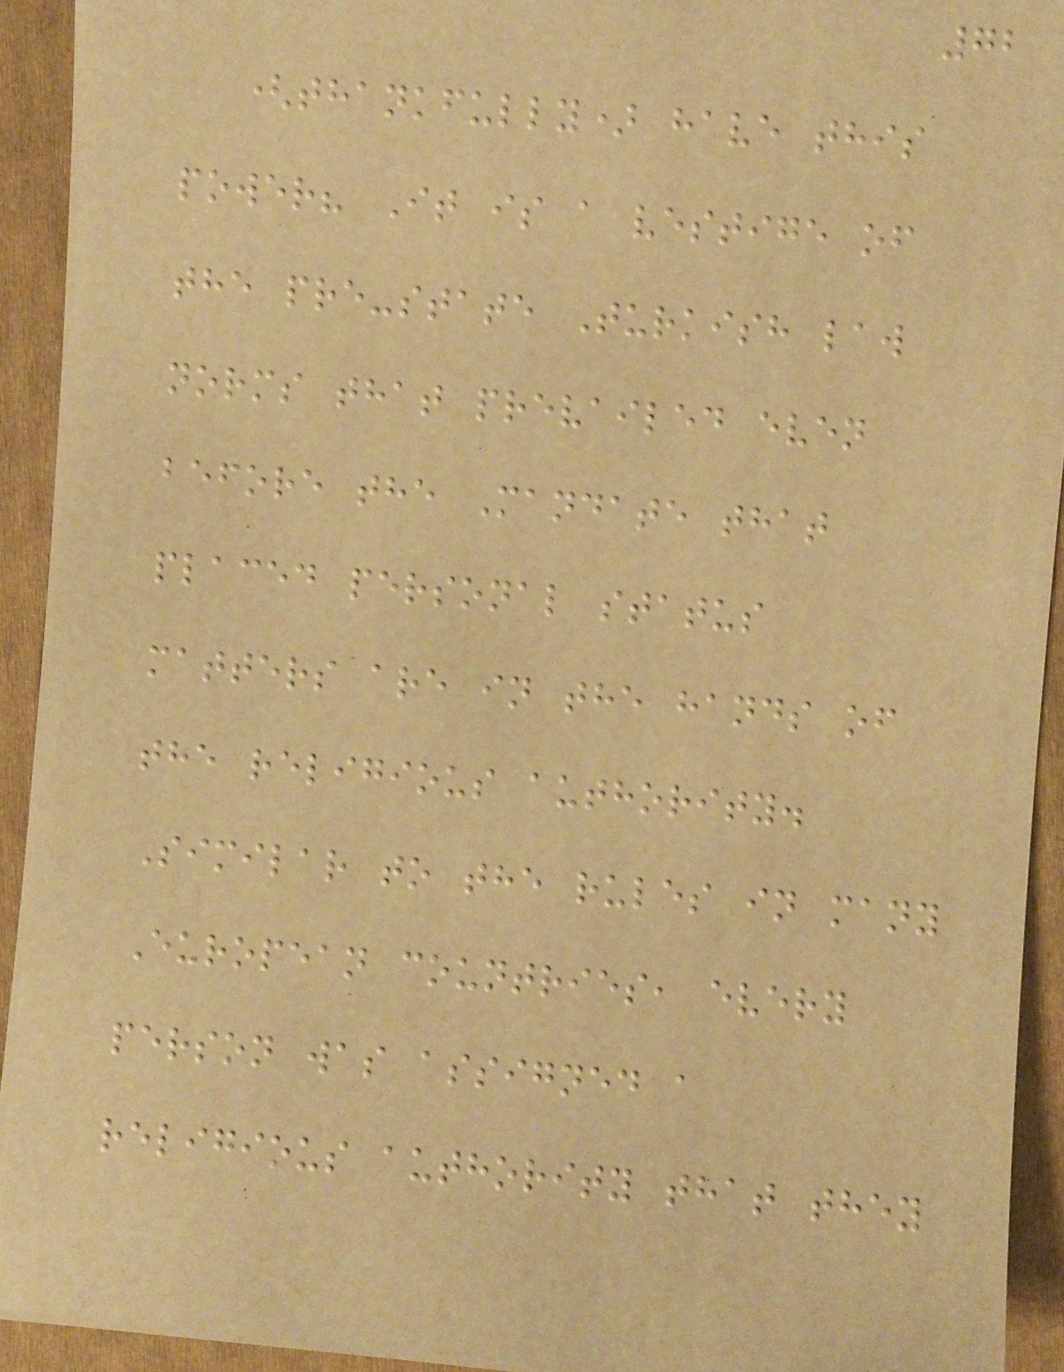72
(thankfully) have this
power? It is a vestige of
the pre-state Turkish law
norms that prevailed even
before the Mandate that
placed personal status
matters are in the hands of
the religious authority.
Similar to the rules in many
European countries, every
person was assigned a
religious authority that they
